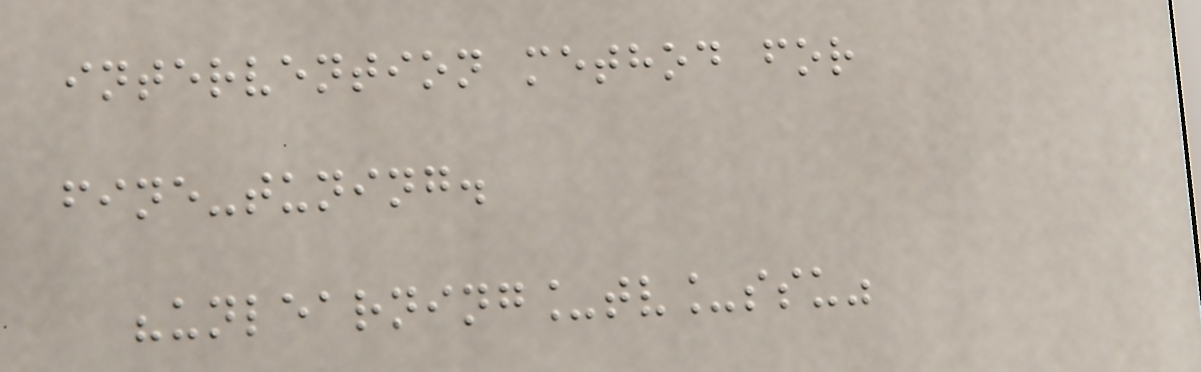intervention method for
fine-tuning.
"unlearning_tv_ssu"
